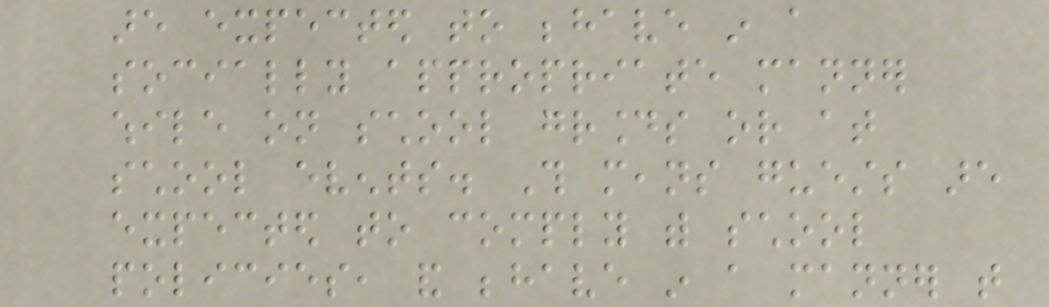are expected to behave in a
socially appropriate manner
while on school grounds or at
school events. This means guests are
expected to comply with school
policies, and behave in a manner that
